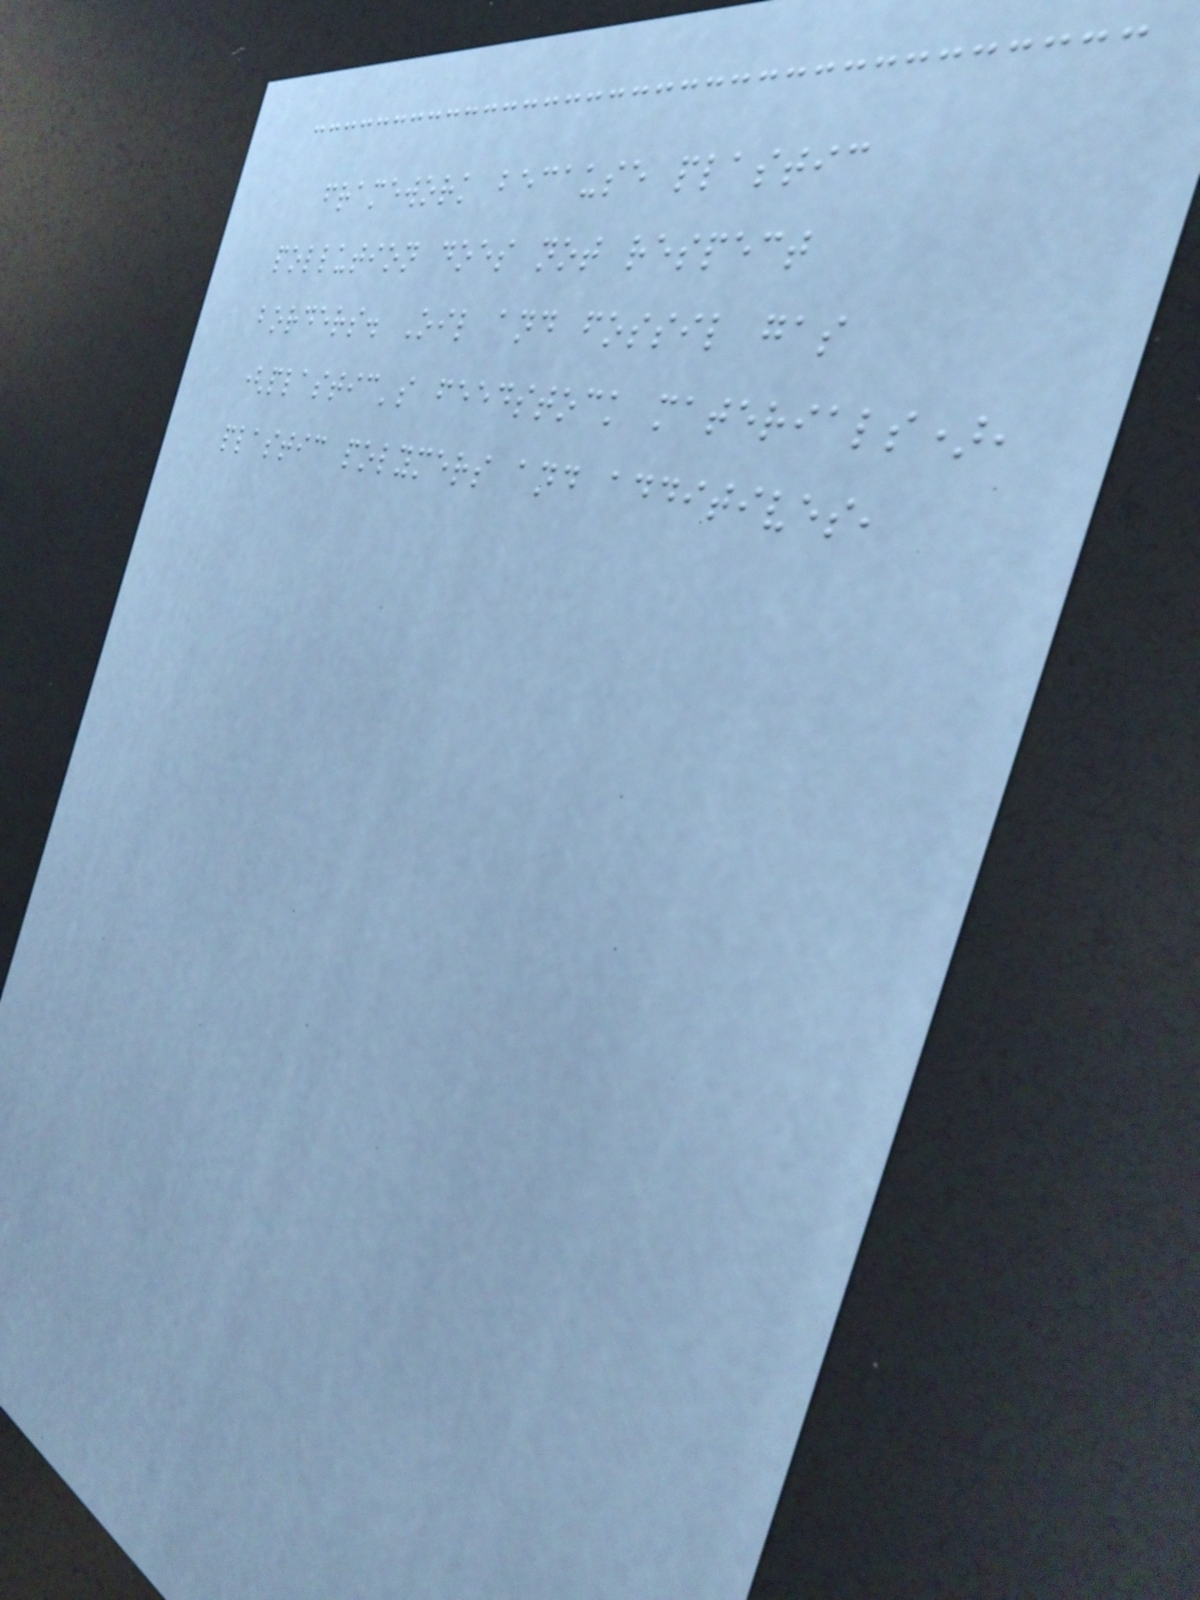framework because plastic
pollution does not respect
borders. Oil and fossil gas
(plastic's feedstock materials),
plastic polymers and additives,
